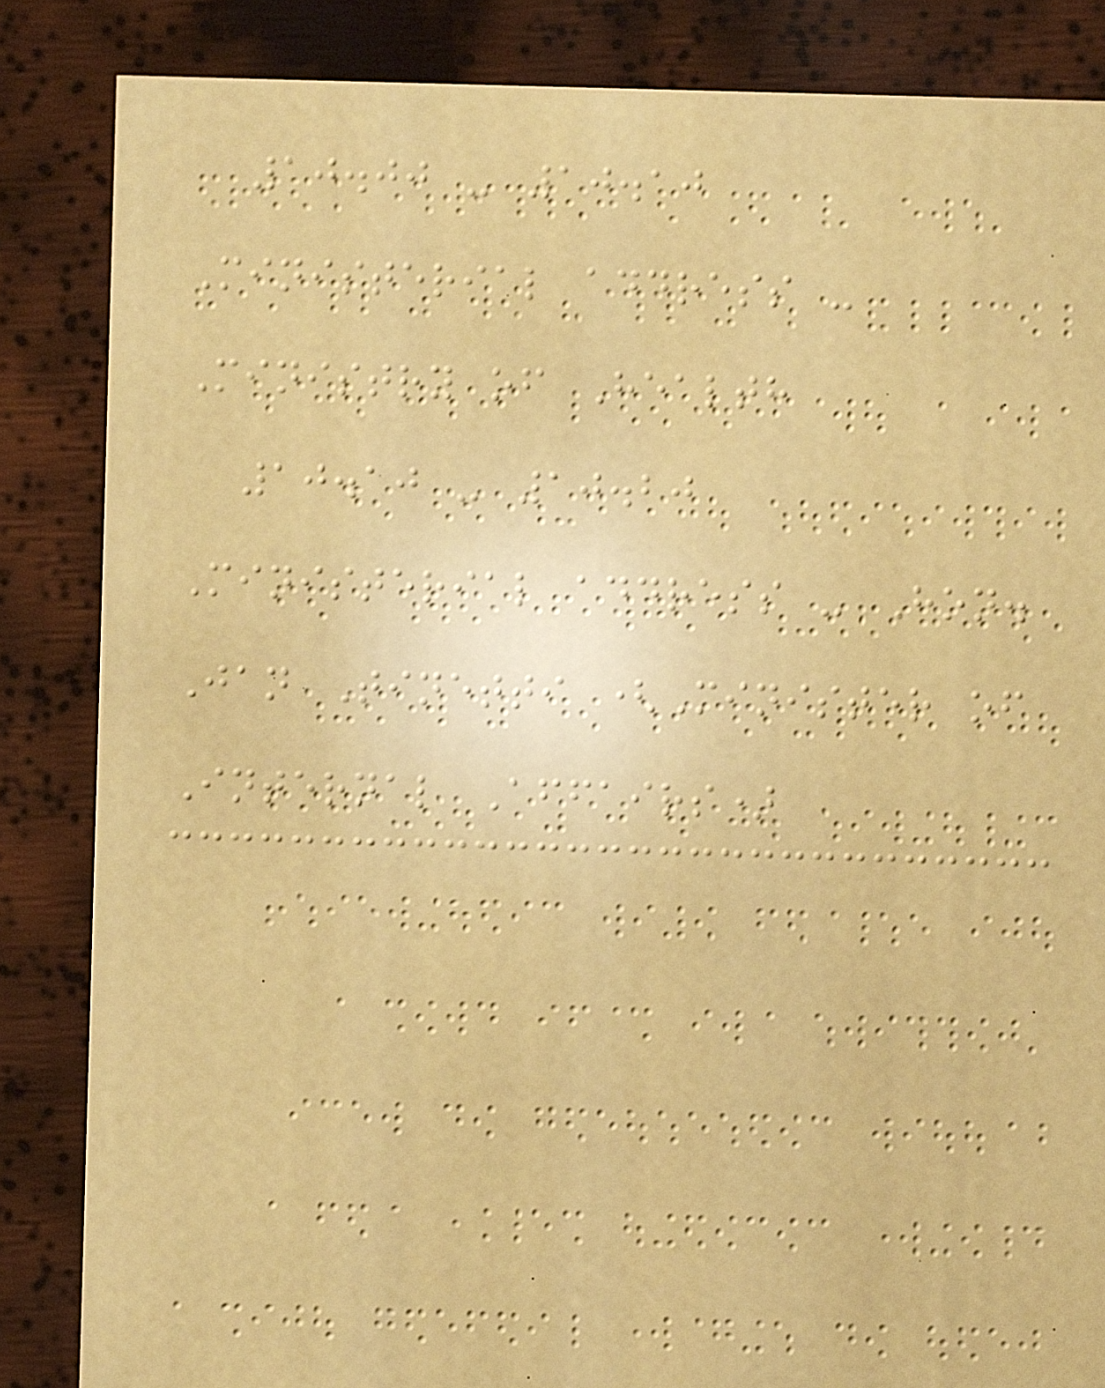10.00 - 10.10
Ministerial address -
Ministry of Health
10.10 - 10.20
Ministerial address - Hon.
Jan Tinetti (Minister of
Internal Affairs)
